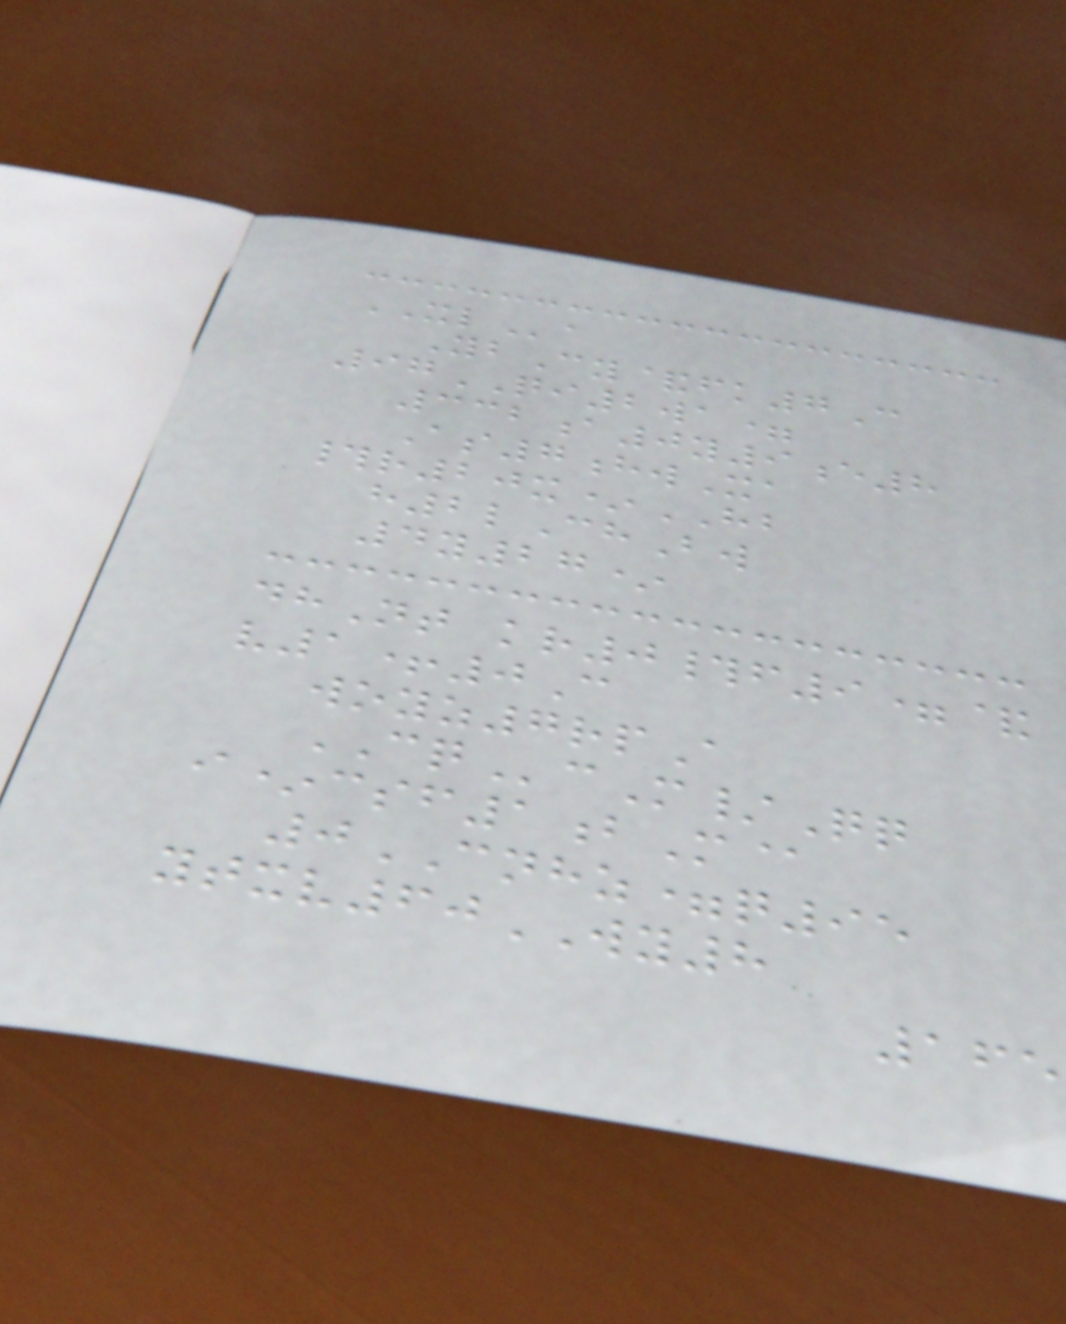XLa
YbCy&fk7C
97QI2wa=
332a0y9e8
As7hwXa
#r20x*HB
h2lChBw
4y27*
dhNt kr0#f9=&
v1+0C
woyz7rpA
CQcM/Qq
i*csf1bM@
0CNHZ=q95
ytxv60WY8
165
